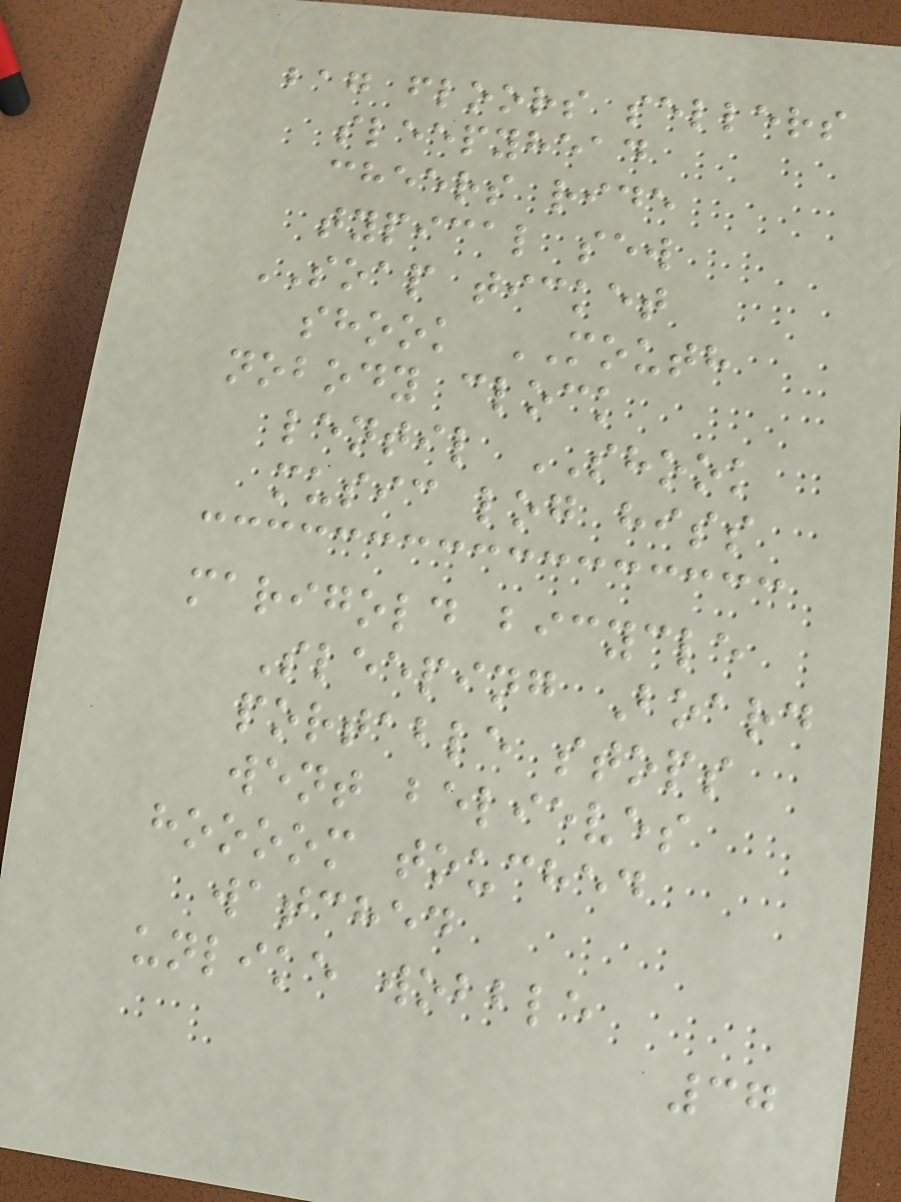bag floors sellers
sleepyhead
cheers ride
typical sew
SOAP ticket
shook MOUTH
nobody clock
lentil SHOOK
music log hiss
marigold bicycle
Sleeping Board
portable stops
went believes
hoooom touched
watched
unlike wobble
37
